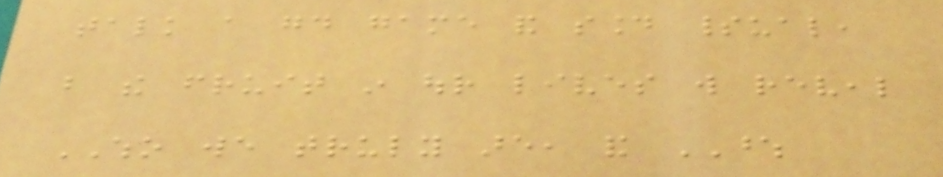talk a good game and sound spiritual,
but the fruit in our lives will reveal
WHO we truly are, and WHOSE
